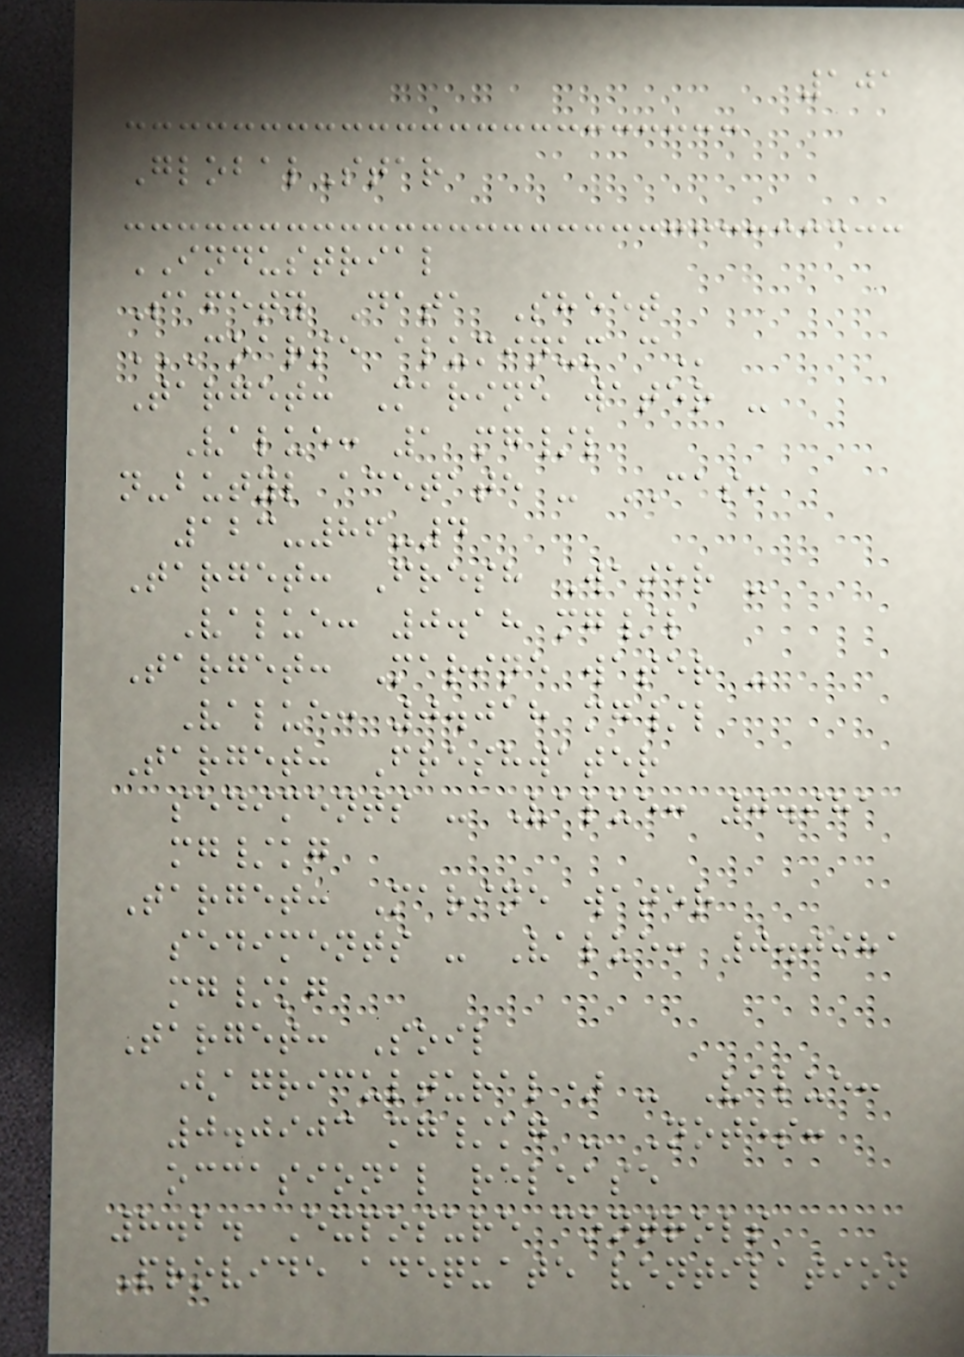101
GlobalStar
INDUSTRIAL
Safety Data Sheet
COARSE ALUMINUM C
Target: Marine water -
Value: 1 mg/l
n-butyl acetate - CAS:
123-86-4
Target: Fresh Water -
Value: 0.18 mg/l
Target: Marine water -
Value: 0.018 mg/l
Target: Freshwater
sediments - Value: 0.981
mg/kg
Target: Marine water
sediments - Value: 0.0981
mg/kg
Target: Soil
(agricultural) - Value:
0.0903 mg/kg - Notes:
occasional release
8.2. Exposure controls
Provide adequate ventilation
